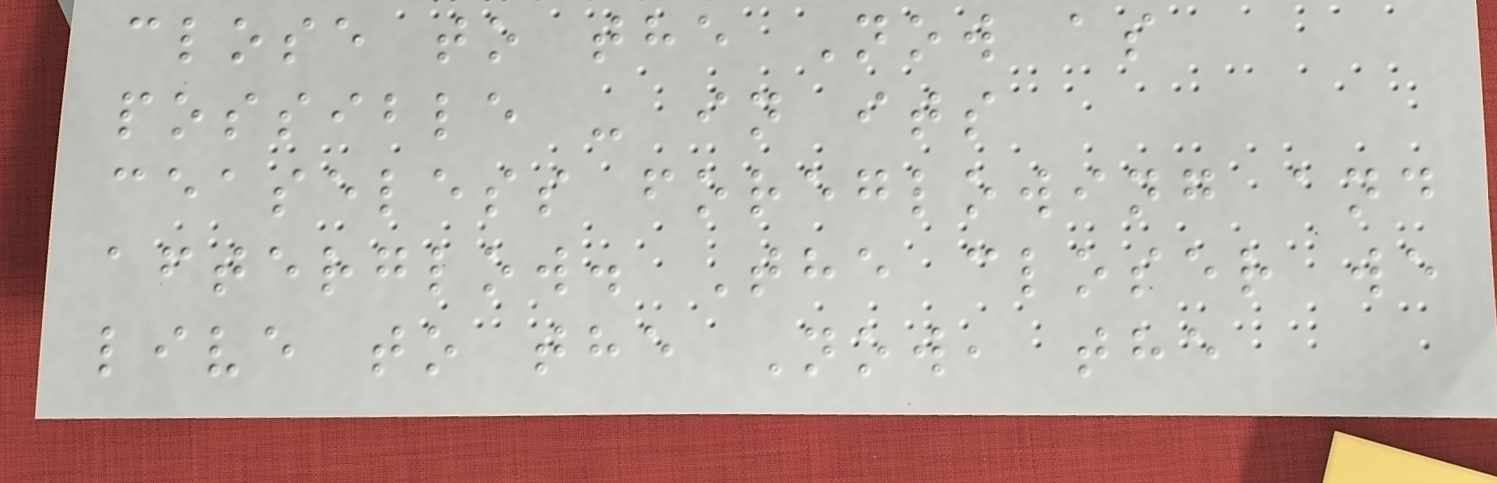close to the Now as
possible - in its
ceaseless foreglowing and
afterglow. The closer we
live to the Now, the
